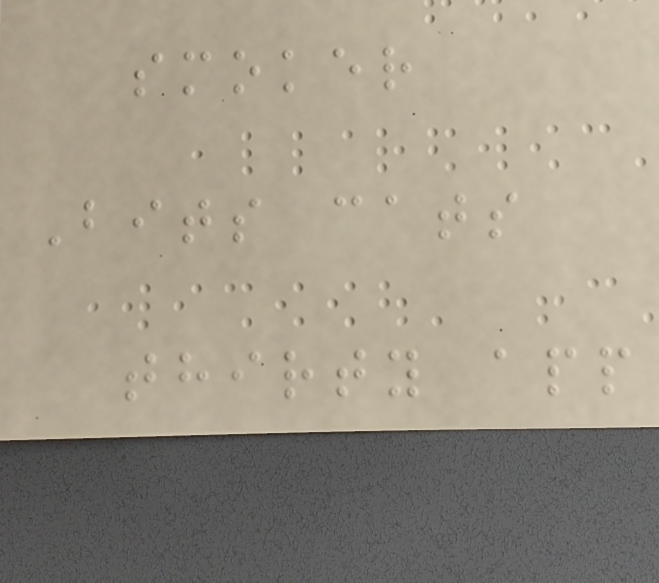smoker
Bits cats
thirty app
